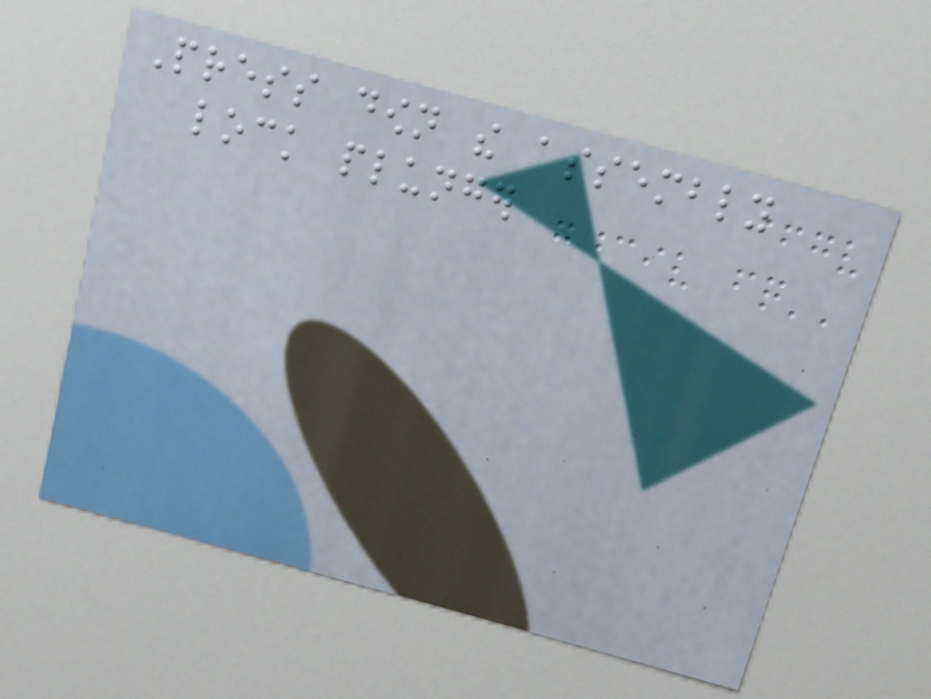Press down the assembly
lock plunger
